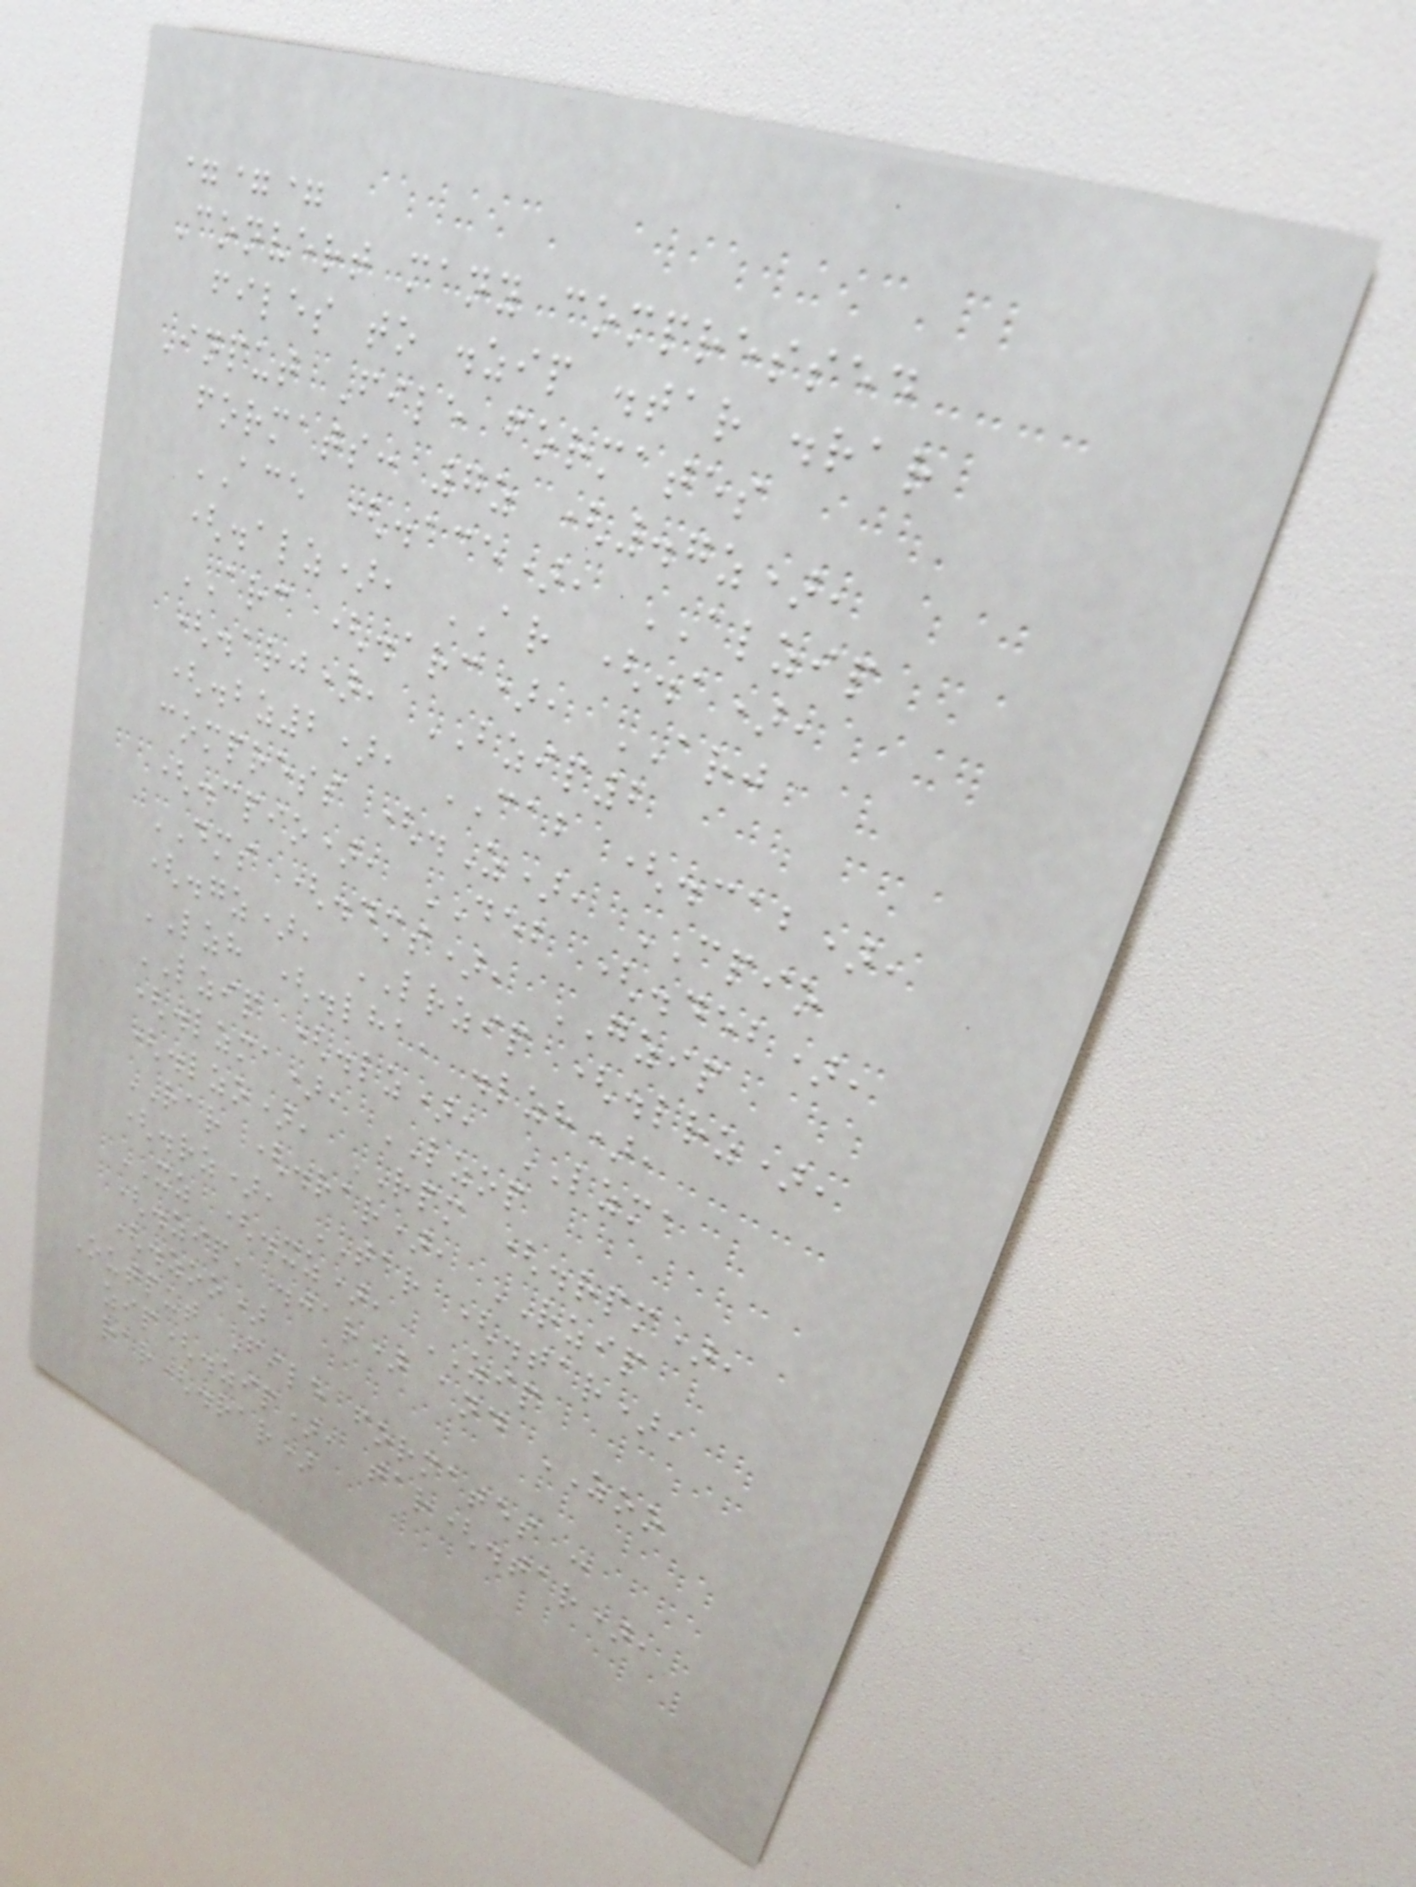===
Convert many compressed
files to .zip .tar .rar
Input File formates
formats: 7z (.7z),
ACE (.ace), ALZIP
(.alz), AR (.a),
ARC (.arc), ARJ
(.arj), BZIP2
(.bz2), CAB (.cab),
compress (.Z), CPIO
(.cpio), DEB (.deb),
DMS (.dms), GZIP
(.gz), LRZIP (.lrz),
LZH (.lha, .lzh),
LZIP (.lz), LZMA
(.lzma), LZOP
(.lzo), RPM (.rpm),
RAR (.rar), RZIP
(.rz), TAR (.tar),
XZ (.xz), ZIP
(.zip, .jar) and ZOO
(.zoo)
Output File formates :
zip(.zip), tar(.tar),
rar(.rar)
